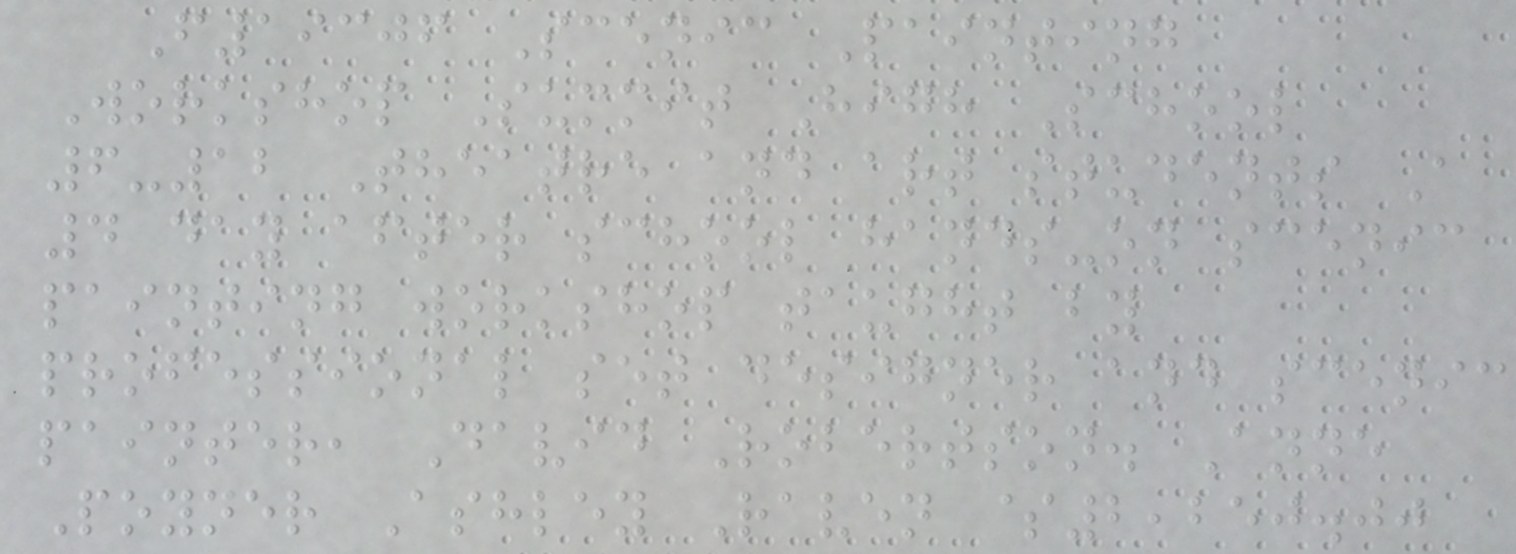F19306 Scenic Painting
Workshop Summit High School
6-12 Theatre and art students A
4 day after school hands-on scenic
painting workshop taught by
professional set designer and scenic
painter, David Robertson. Anne
Poyner Ashley Raven $2,250.00
